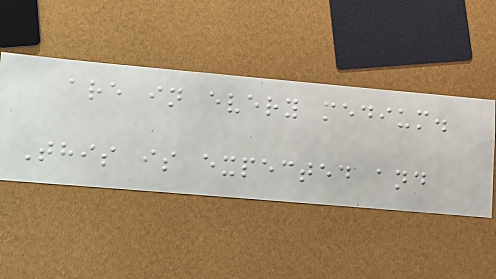are in every medium.
This is expected and
